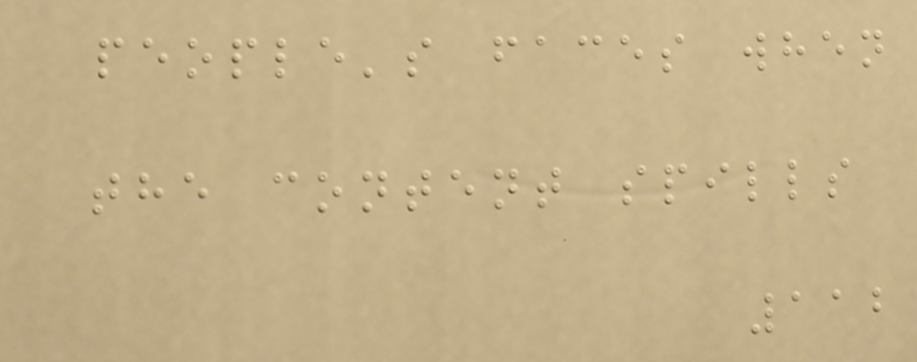people's faces when
the content spills
112
